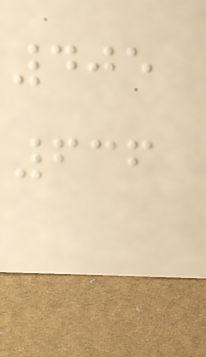405
636
